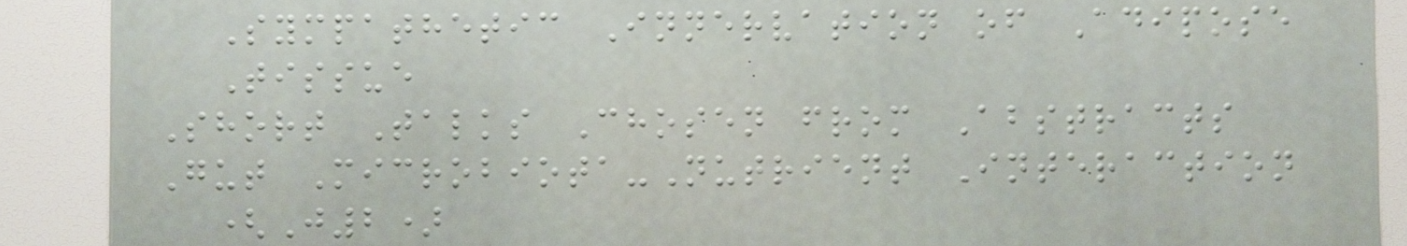Sympathetic Innervation of Adipose
Tissue
Short Talks Chosen from Abstracts
Gut Microbiota-Nutrient Interaction
(J2)
